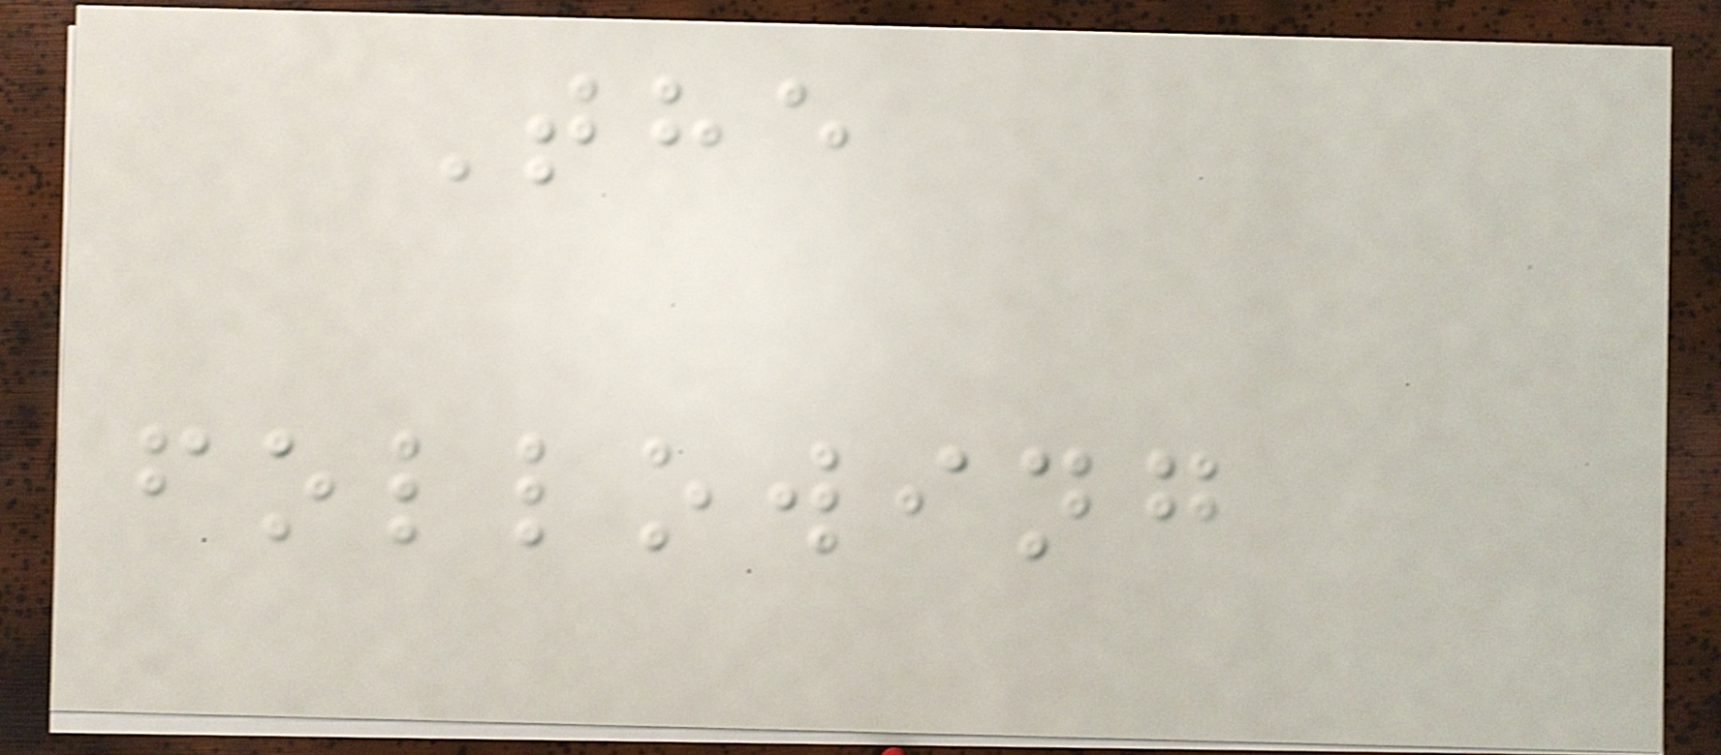The
following
